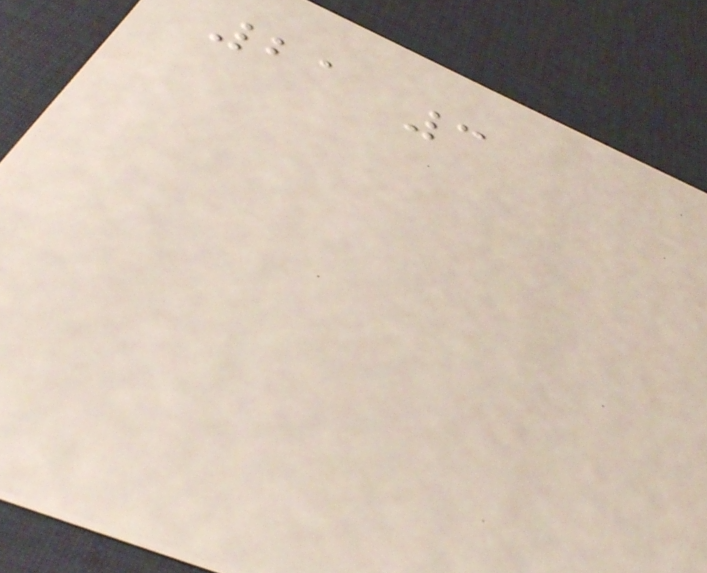21 3
